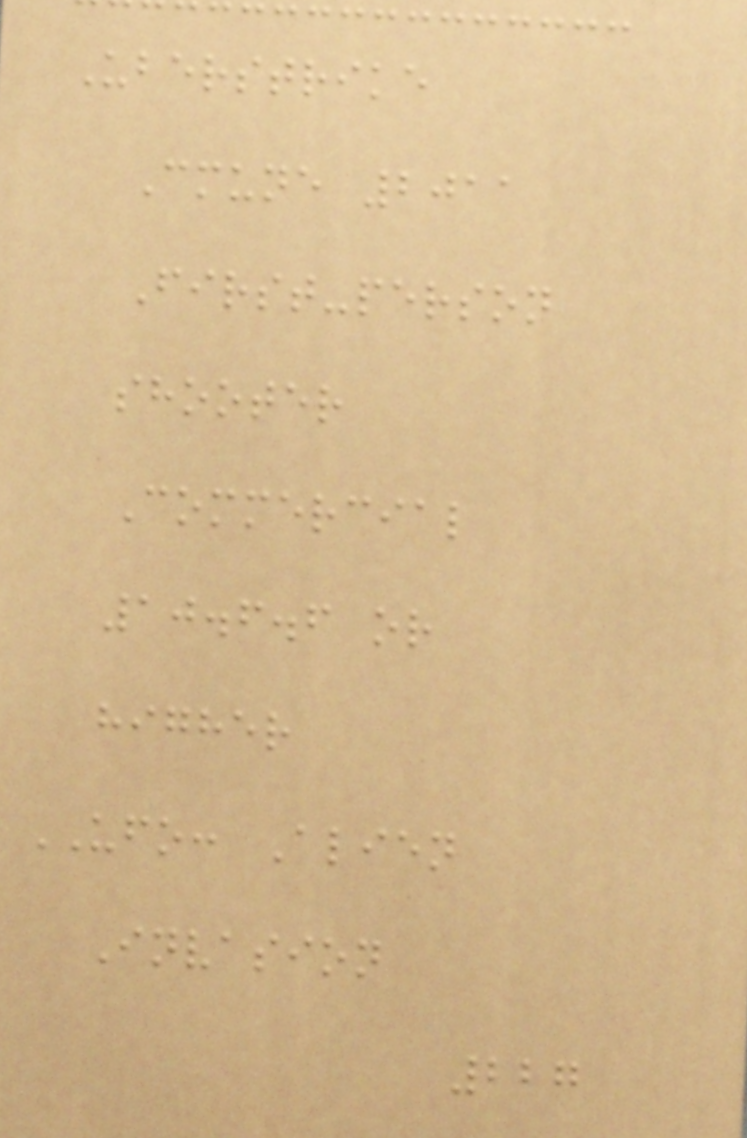Uberstrike
Cmune 2011
First-person
shooter
Commercial
10.6.6 or
higher
UFO: Alien
Invasion
227
